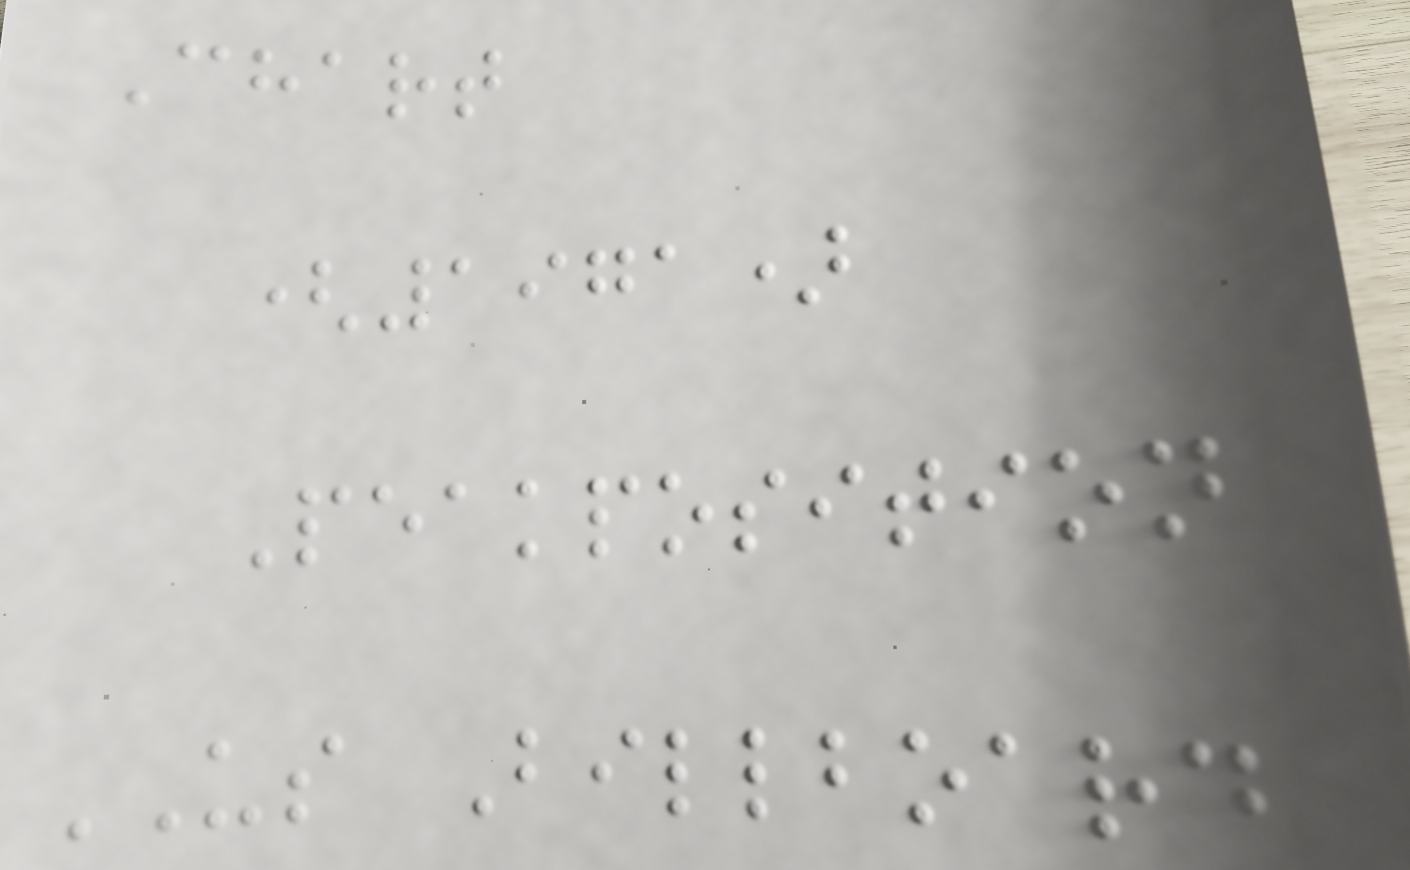Chart
(1971)
Peakposition
US Billboard
